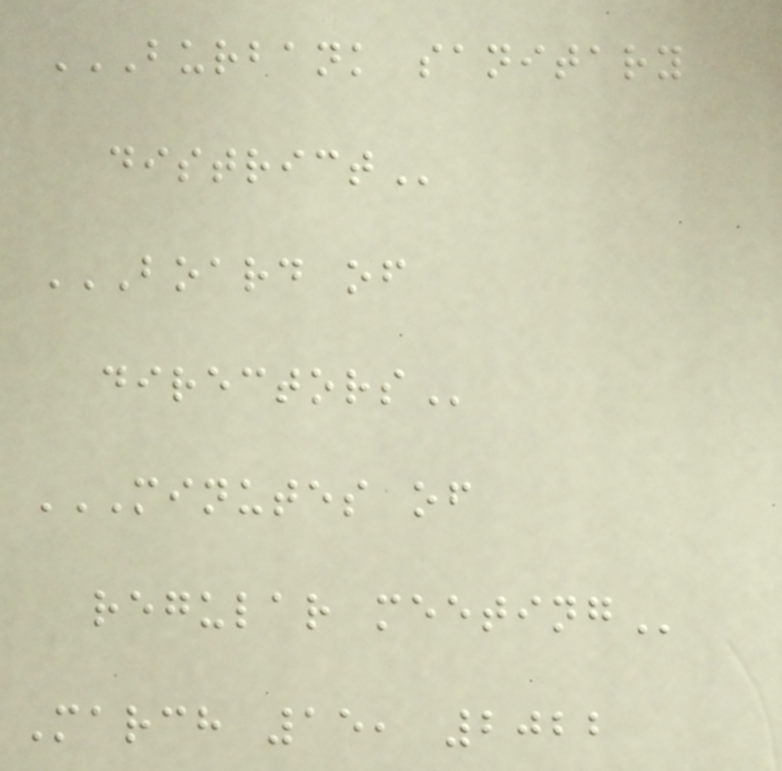BURBANK SANITARY
DISTRICT
BOARD OF
DIRECTORS
MINUTES OF
REGULAR MEETING
March 15, 2022
